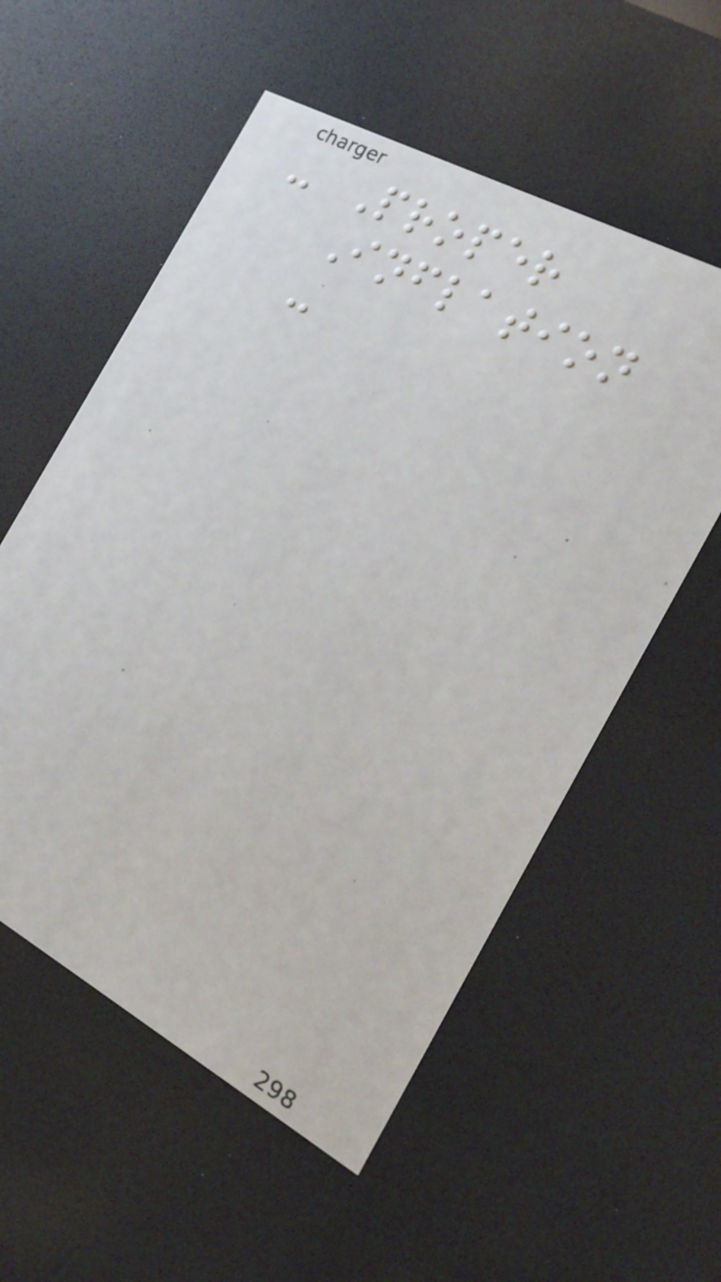- Proper
Inflation
-
